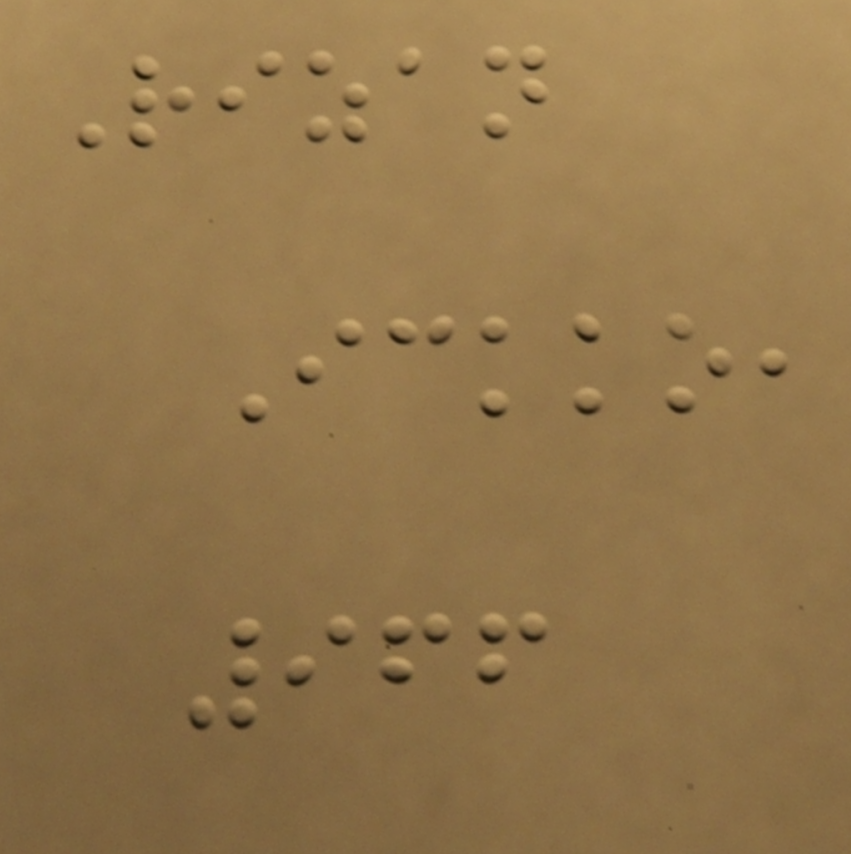Rizan
Ickko,
966
